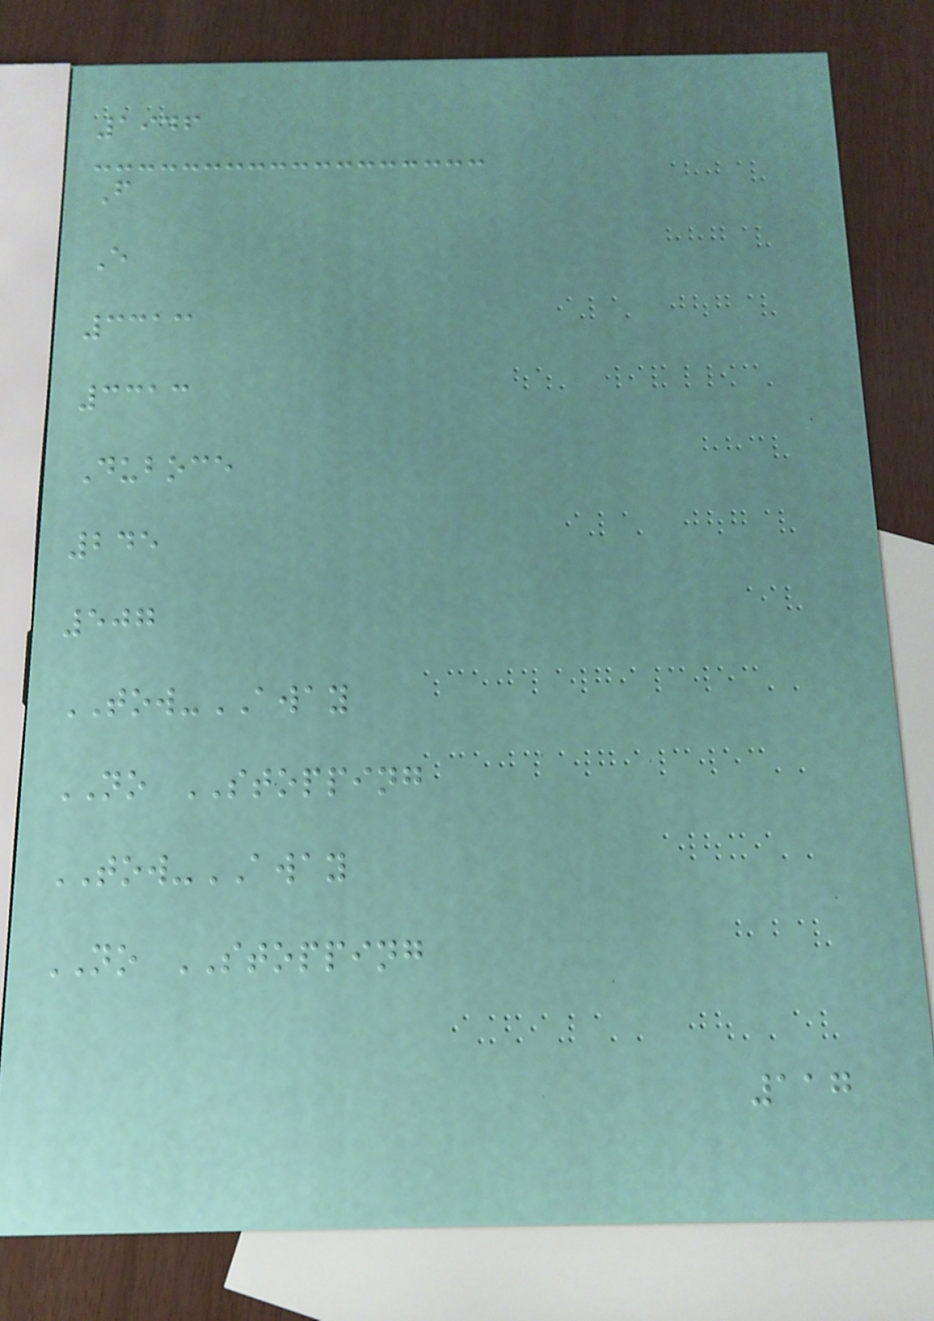1946
F
E
3313
3313
Duboce
245
507
TOW-AWAY
NO STOPPING
TOW-AWAY
NO STOPPING
117
